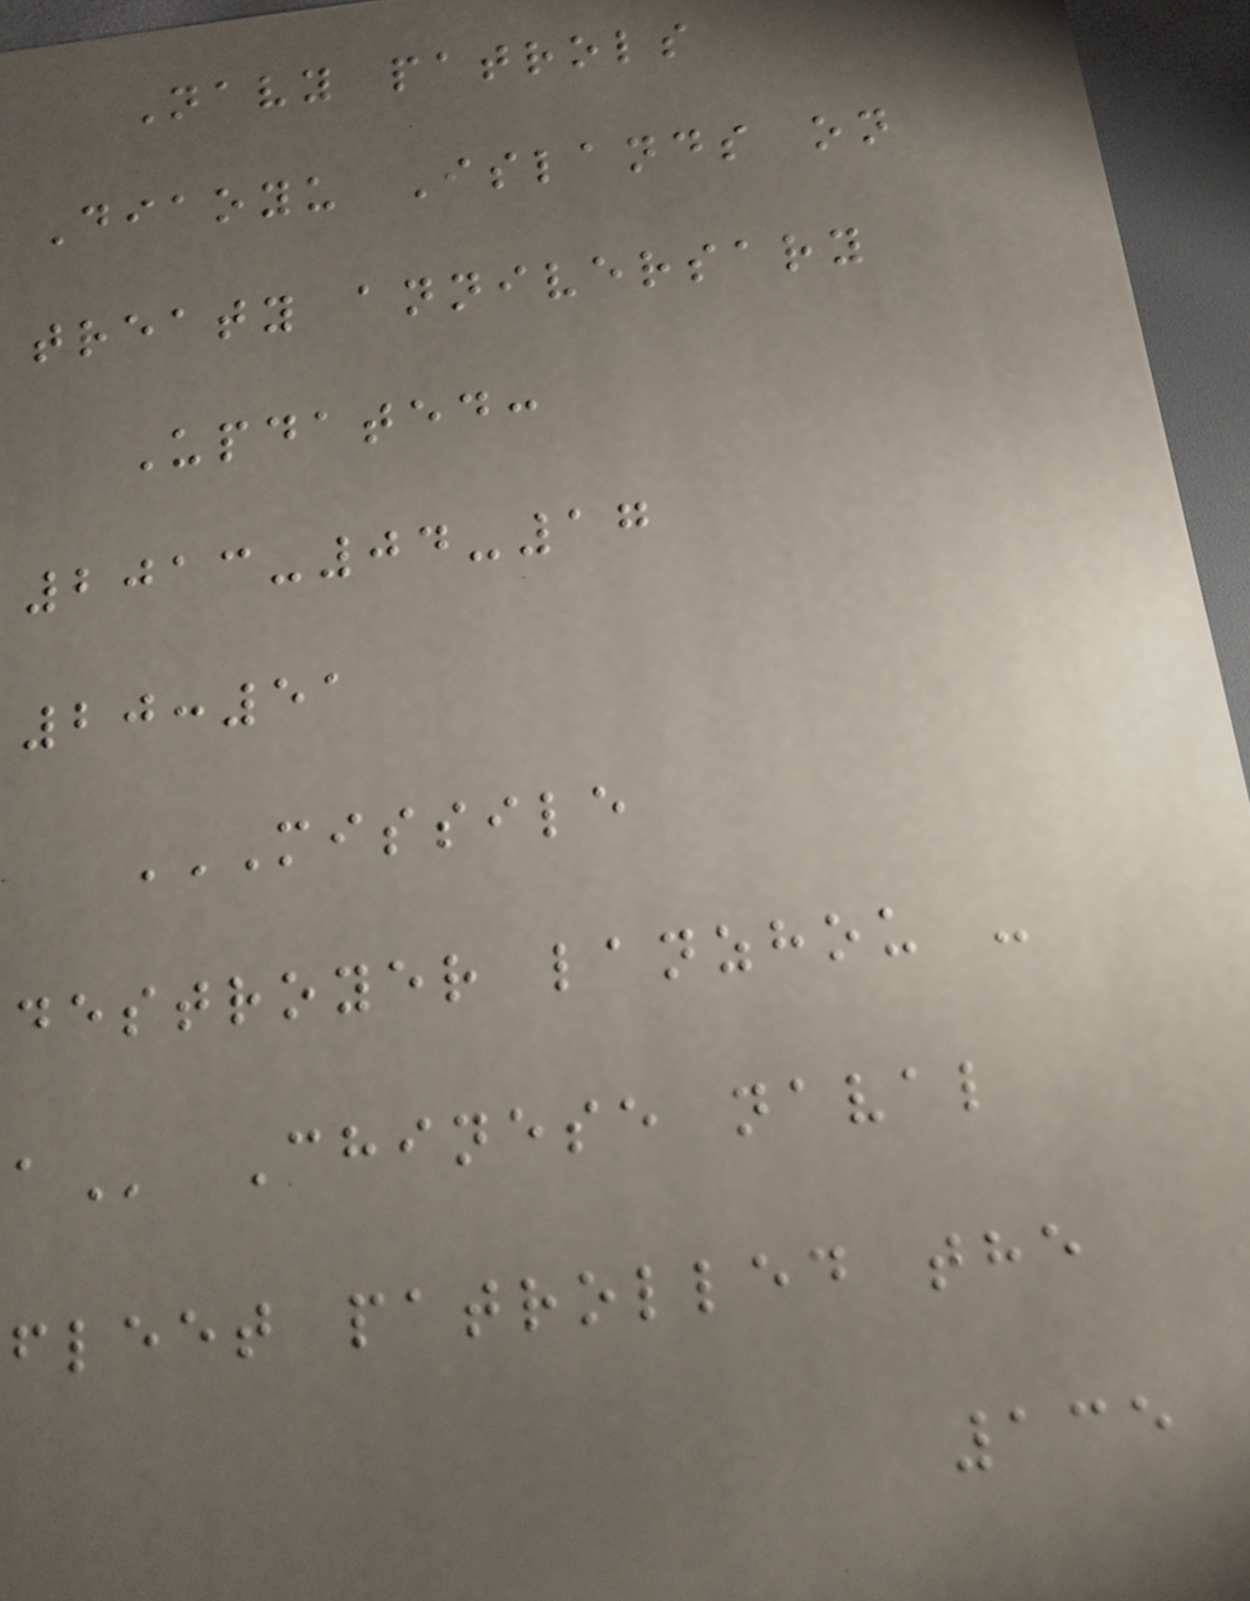Navy patrols
Diaoyu Islands on
treaty anniversary
Updated:
2013-04-17
20:51
MISSILE
DESTROYER LANZHOU -
A Chinese naval
fleet patrolled the
135
